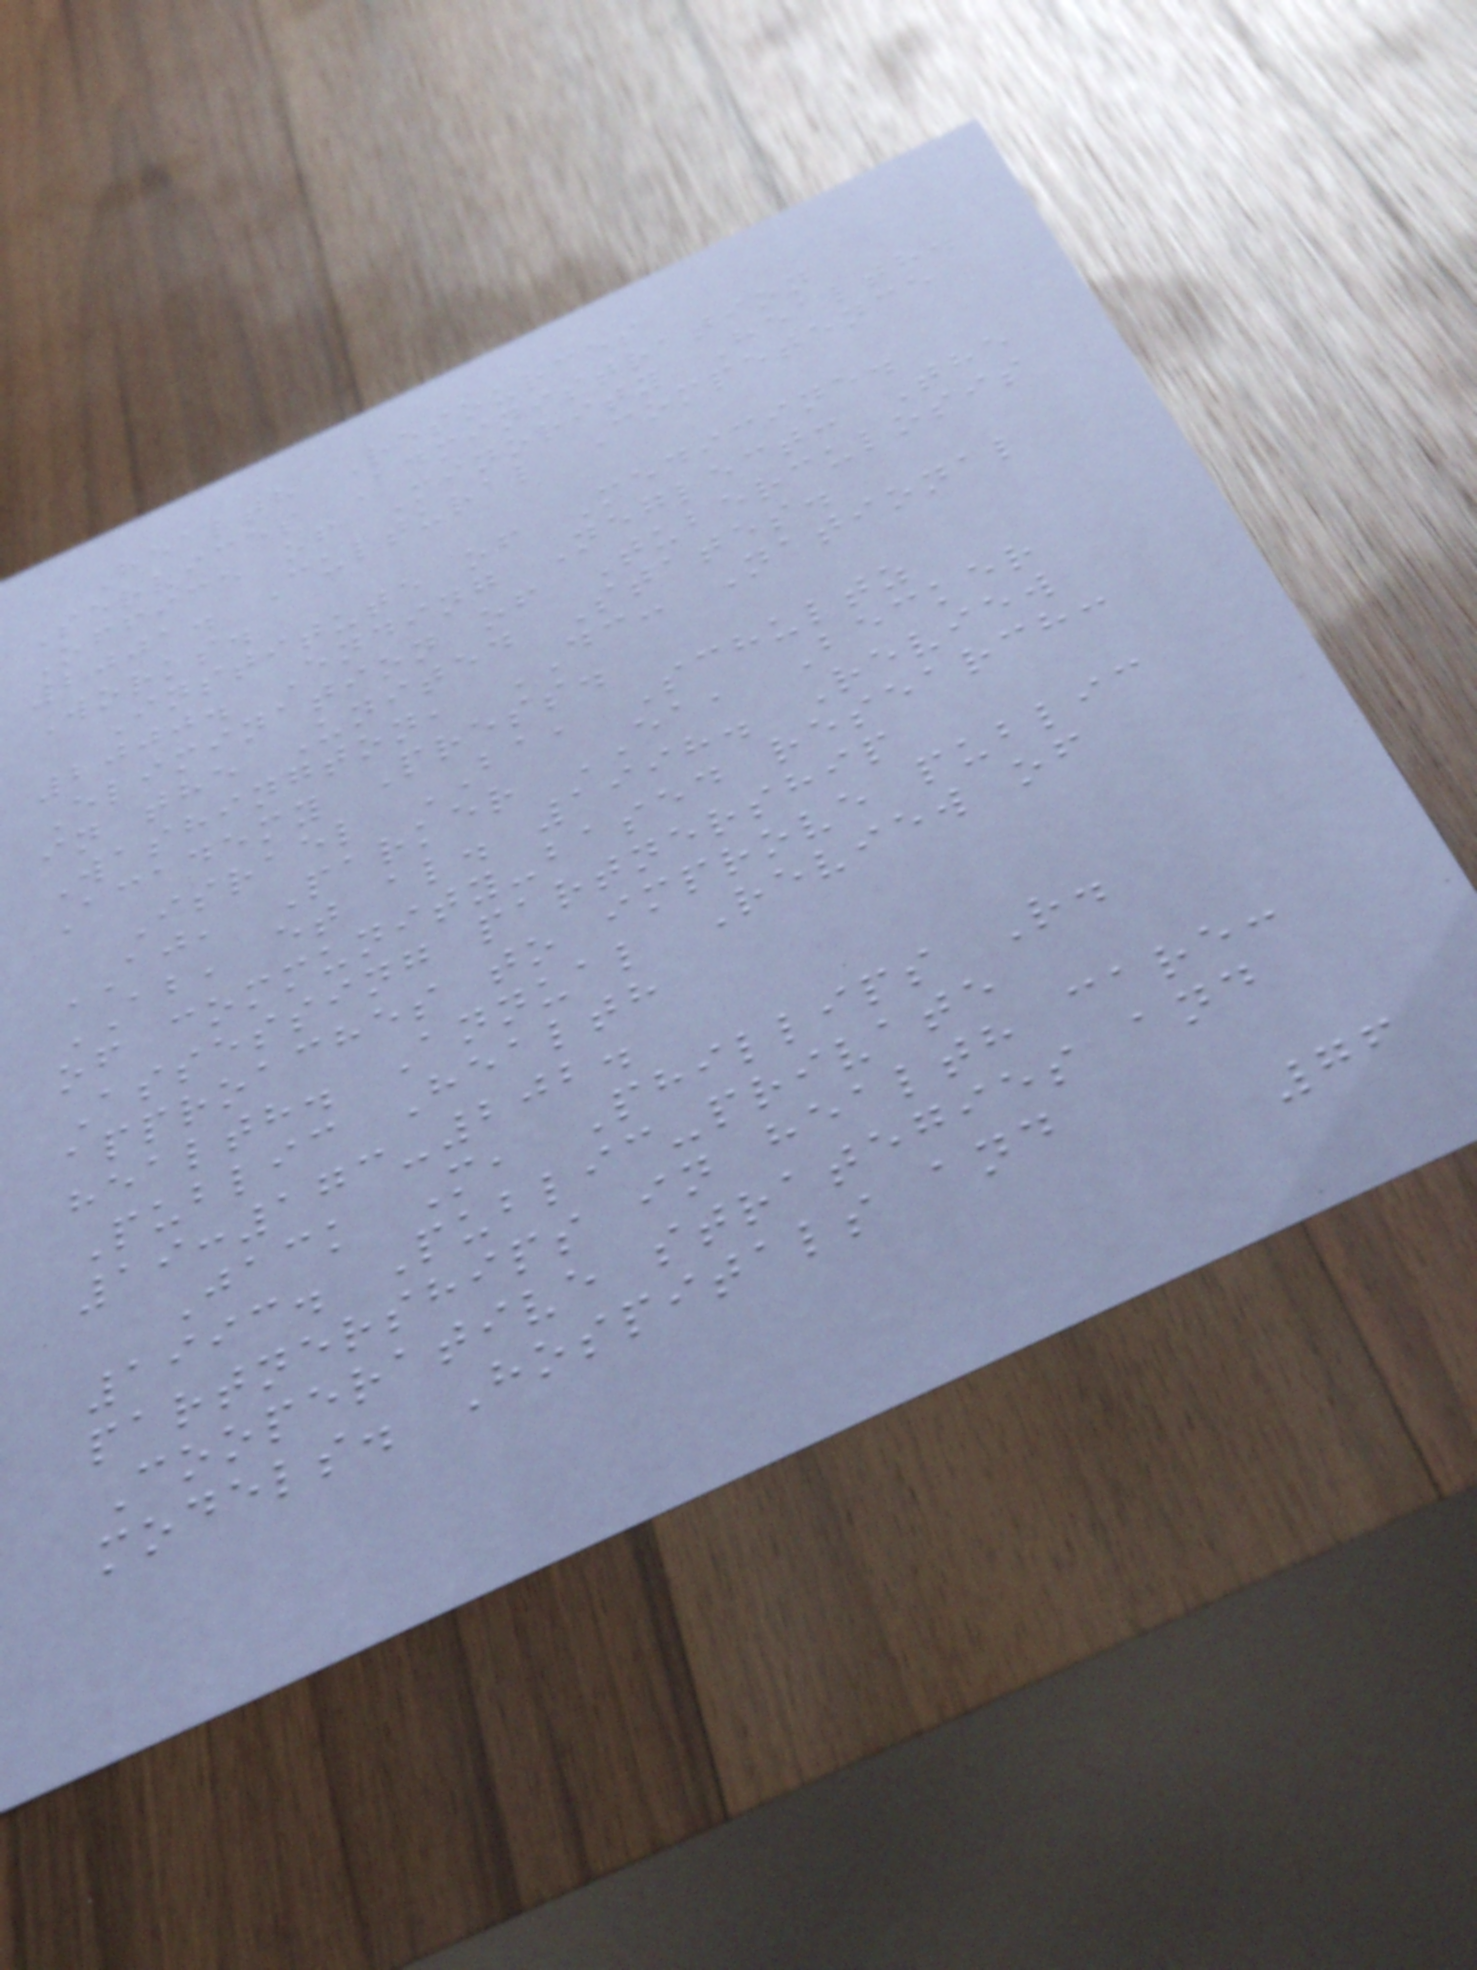Health Resources
Services Administration
Office of Minority Health.
2001. Cultural Competence
Works.
Institute of Medicine.
2000. Ending Neglect: The
Elimination of Tuberculosis
in the United States.
Washington, DC: National
Academy Press.
Israel BA, Schultz
AJ, Parker EA, Becker
AB, et al. 1998. Review
of community-based research:
Assessing partnership
approaches to improve public
health. Annual Review of
Public Health
19:173-202.
Jack M, Phillips R.
1993. Public-private
partnerships in health care:
Cooperative strategies and
models. Hospitals and
76
